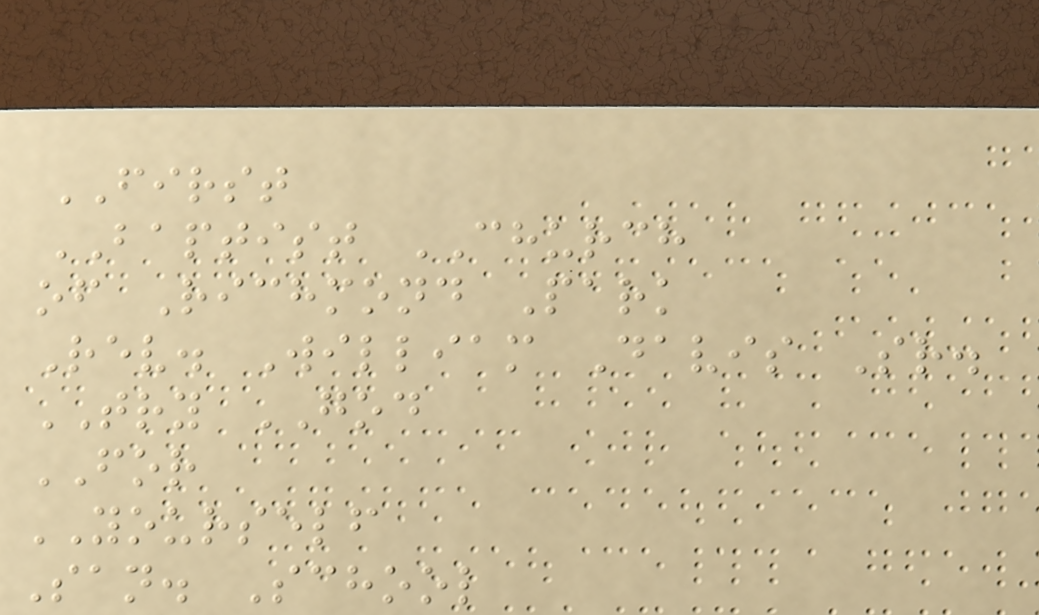FIRST
BAPTIST CHURCH
of Richmond Park
Rev. William Davis Sr.
TRY GOD
FOR
YOURSELF
San. School
